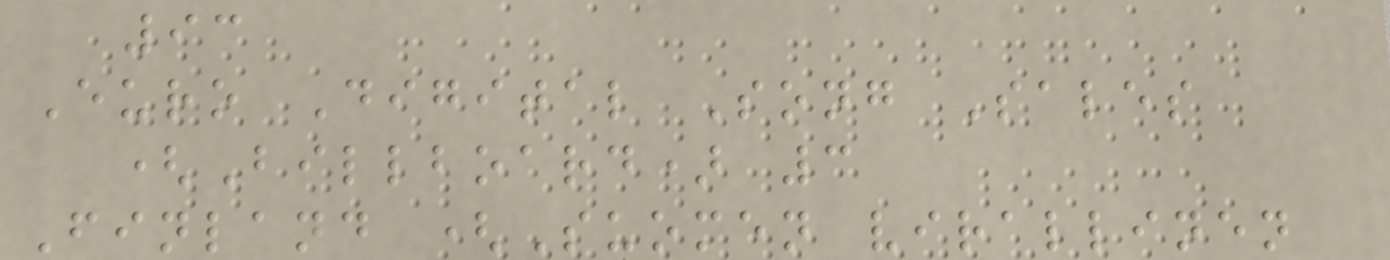93
Euro Digital Song Sales
(Billboard) 3
Finland (Suomen virallinen
